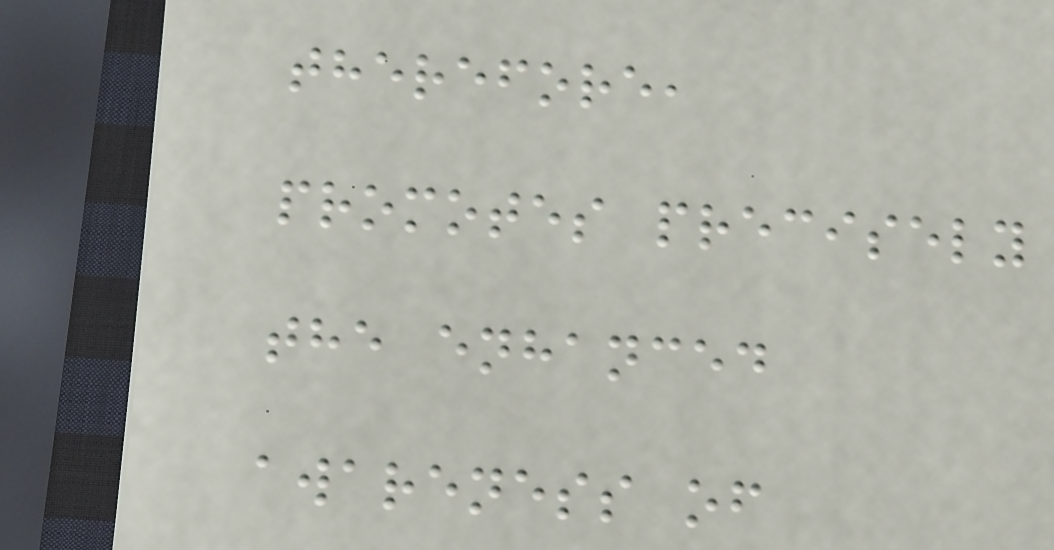therefore,
promotes precisely
the enhanced
awareness of
